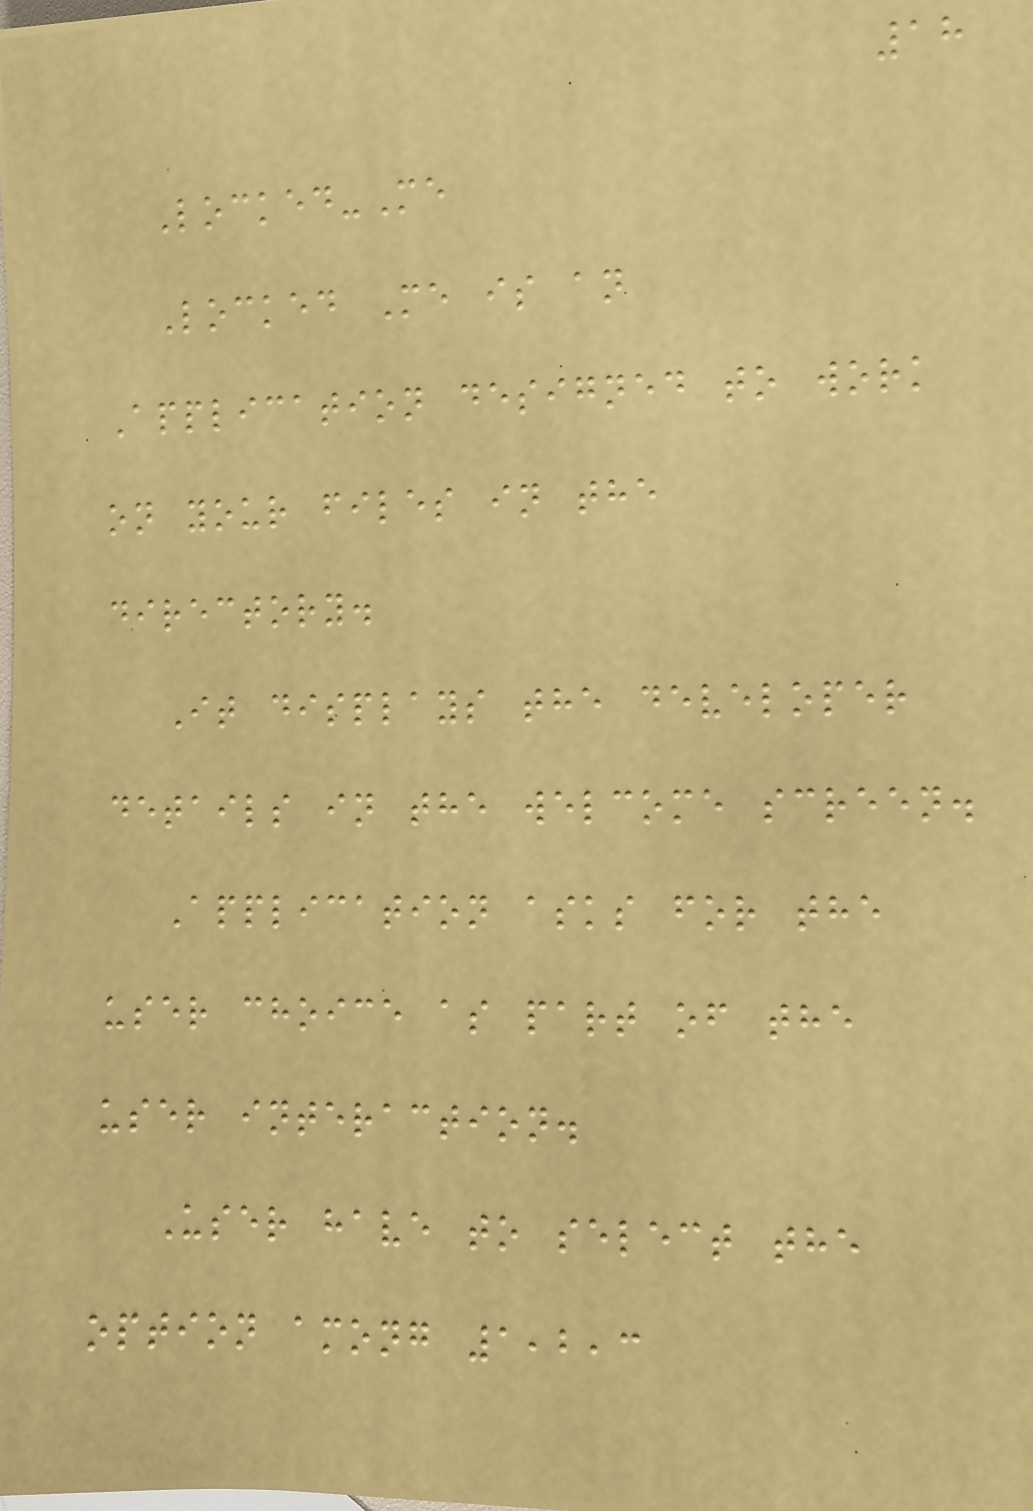18
Locked-Me
Locked Me is an
Application designed to work
on your files in the
directory.
It displays the developer
details in the welcome screen.
Application asks for the
user choice as part of the
user interaction.
User have to select the
option among 1,2,3
